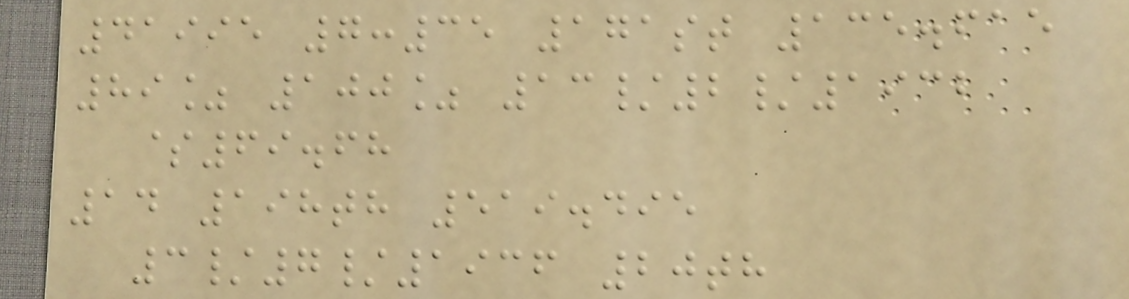41995 7:35 171st 135.615
89% 100% 13/2/1932
$69.68
14 198th 519.495
3/7/1936 20th
